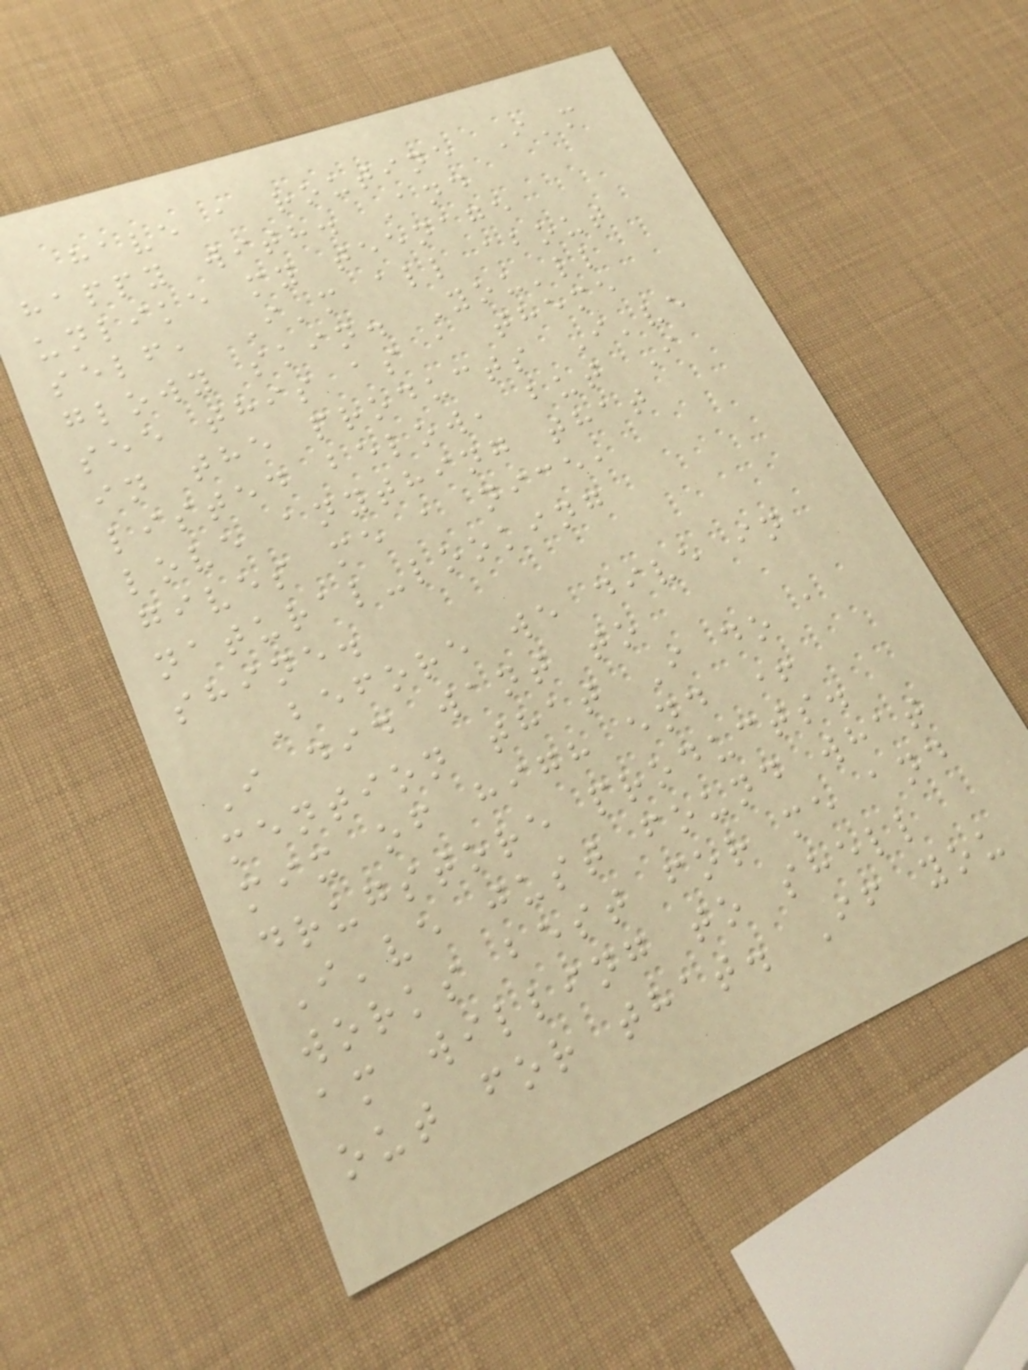have a routine I'm
happy with. And
unlike my teenage
self, I'm all about
glowy skin. You'll
see this as a theme
in the products I've
listed below, but I
love anything that
gives me a nice,
natural-looking
shine.
Before we dive in
I did want to
mention that I do a
mix of high end +
drugstore products.
I've just found what
works best for me and
am willing to shell
out for that. If you
